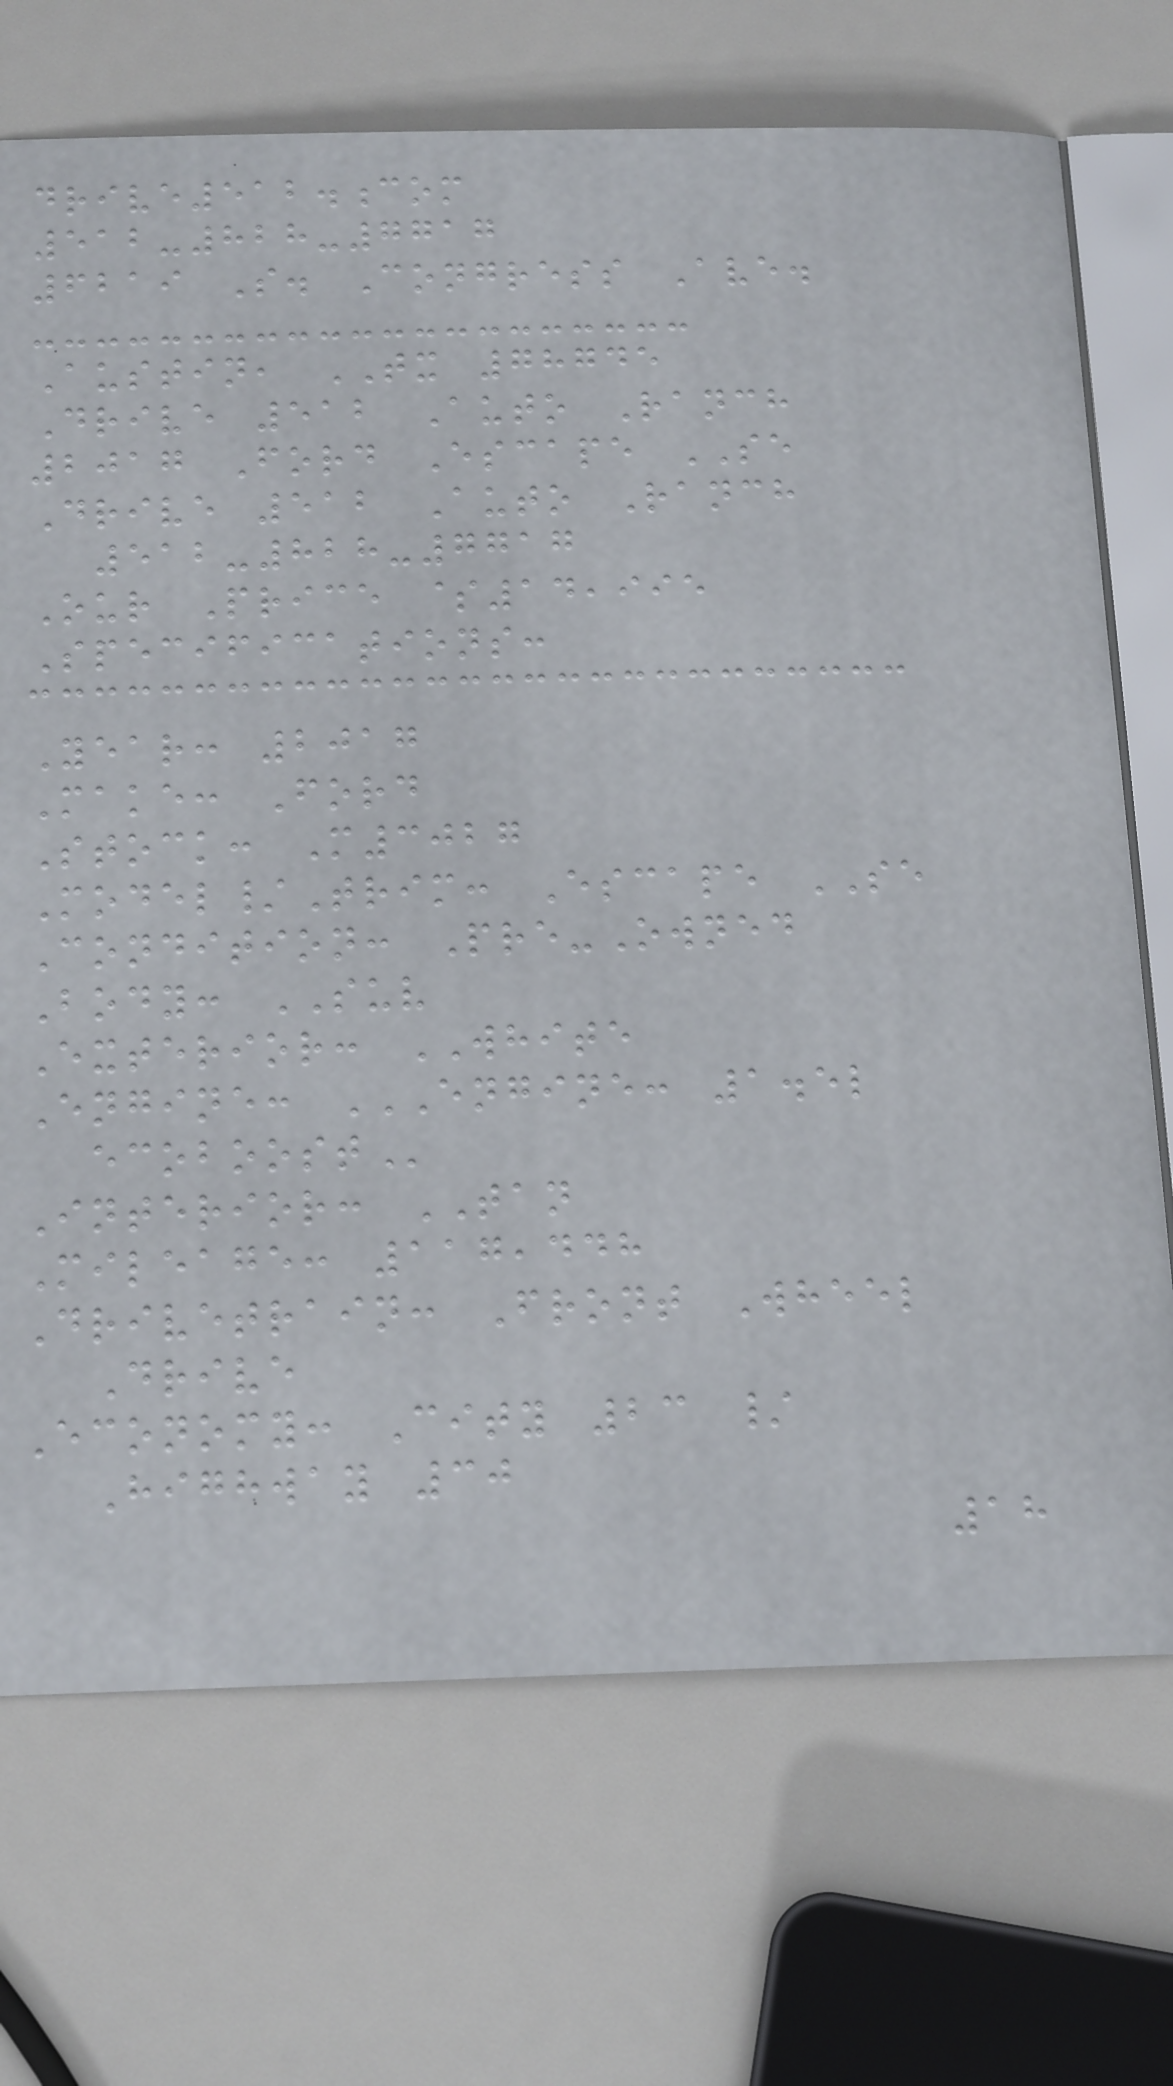drive512.com
512-828-7717
6219 S. Congress Ave.
Austin, TX 78745
Drive 512 Auto Ranch
2017 Ford Escape SE
Drive 512 Auto Ranch
512-828-7717
Our Price $14,995
Specifications:
Year: 2017
Make: Ford
Stock: M3027
Model/Trim: Escape SE
Condition: Pre-Owned
Body: SUV
Exterior: WHITE
Engine: ENGINE: 1.5L
ECOBOOST
Interior: TAN
Mileage: 117,448
Drivetrain: Front Wheel
Drive
Economy: City 23 /
Highway 30
18
